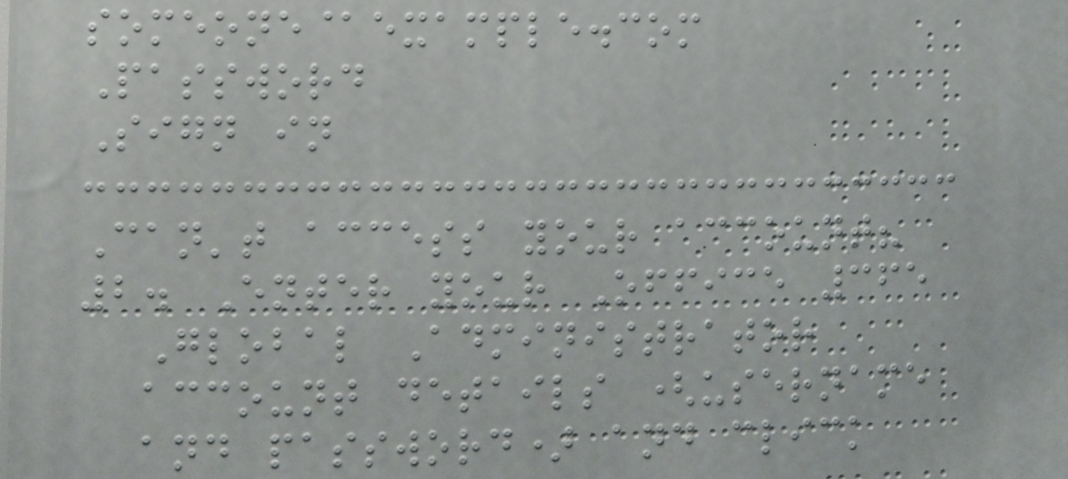someone@example.com
Password
Sign in
Can't access your account?
2. Enter your Office 365
Global Administrator
account details (username
and password) and click
